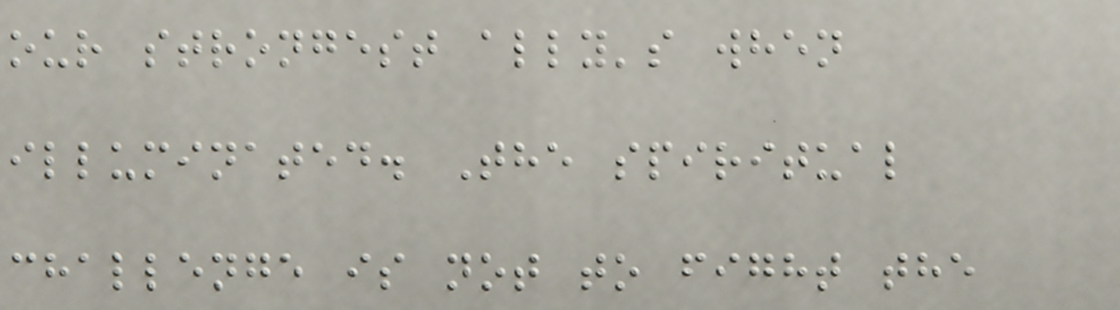our strongest ally's when
illuminated. The spiritual
challenge is not to fight the
